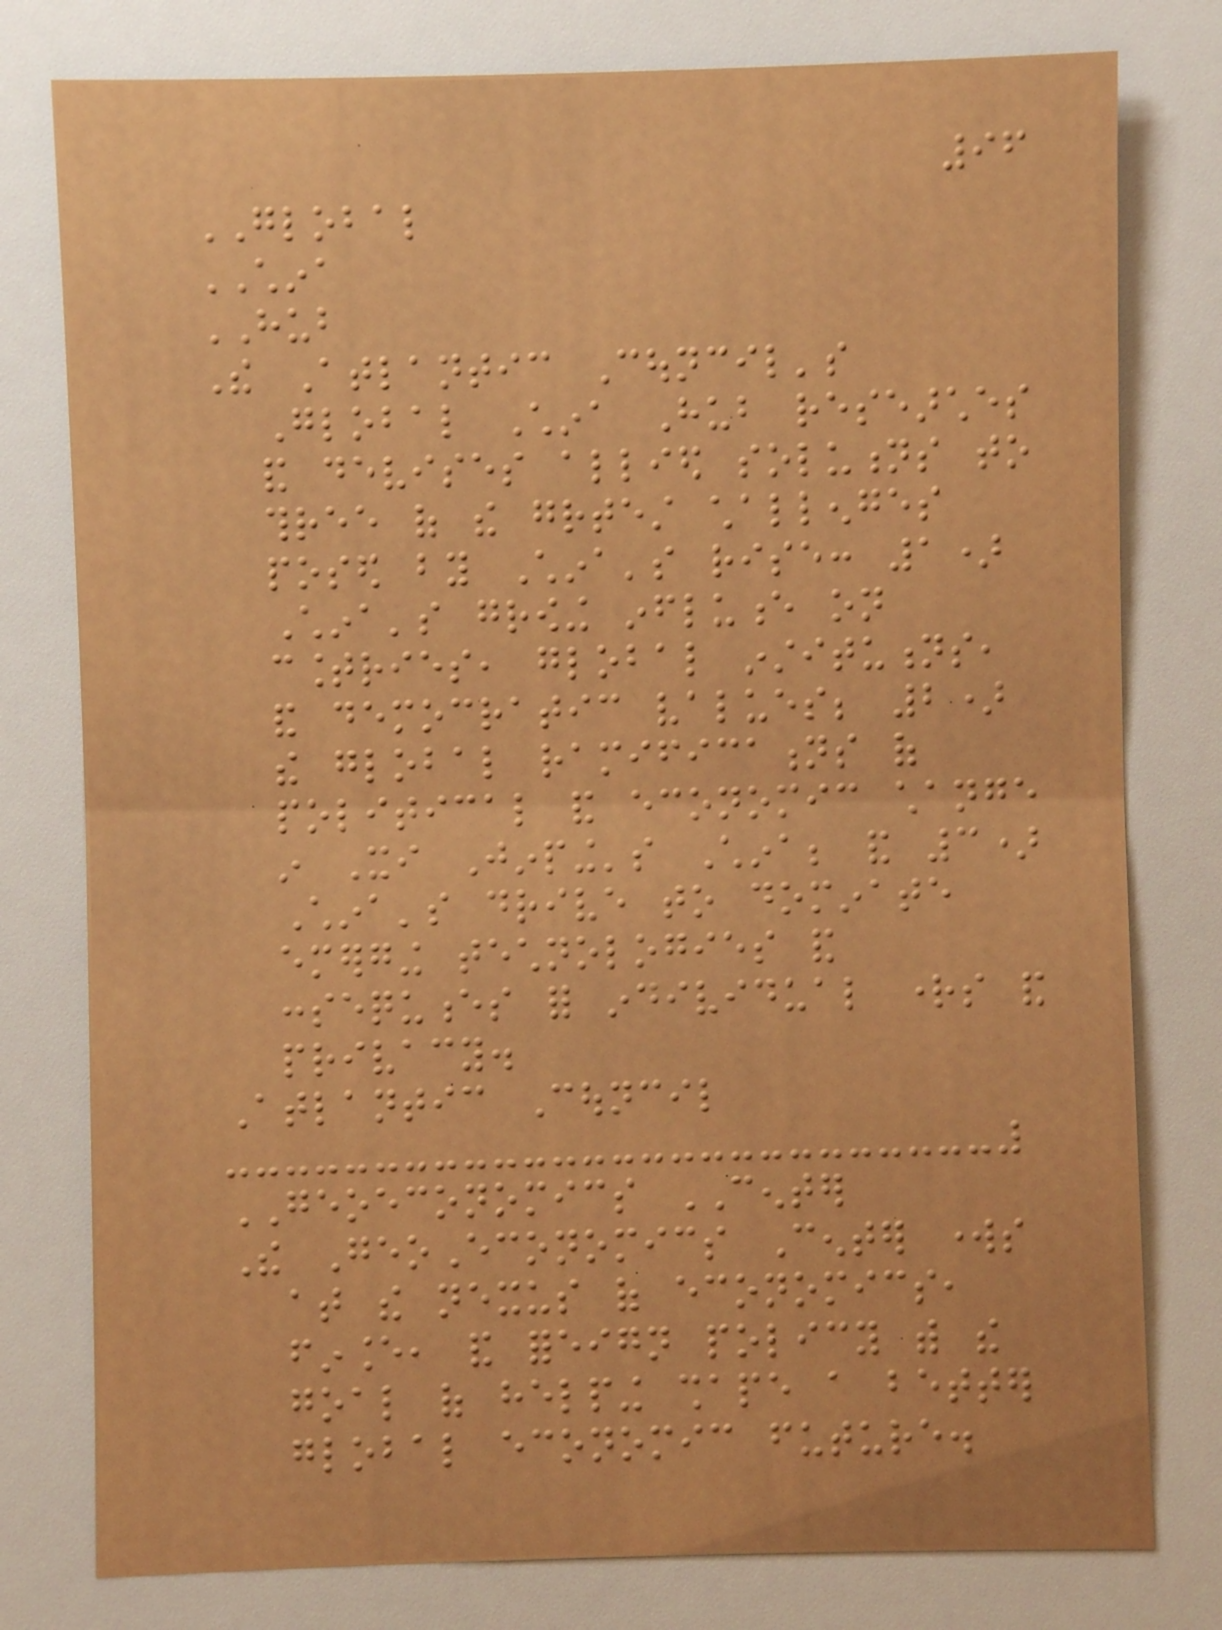96
GLOBAL
CHINA
HUB
The Atlantic Council's
Global China Hub researches
and devises allied solutions to
three of the greatest challenges
posed by China's rise: 1)
China's growing influence on
countries, global institutions,
and democratic values; 2)
the global ramifications of
political and economic change
in Xi Jinping's China; and 3)
China's drive to dominate
emerging technologies and
consequences for individual rights and
privacy.
Atlantic Council
GEOECONOMICS CENTER
The GeoEconomics Center works
at the nexus of economics,
finance, and foreign policy with the
goal of helping shape a better
global economic future.
